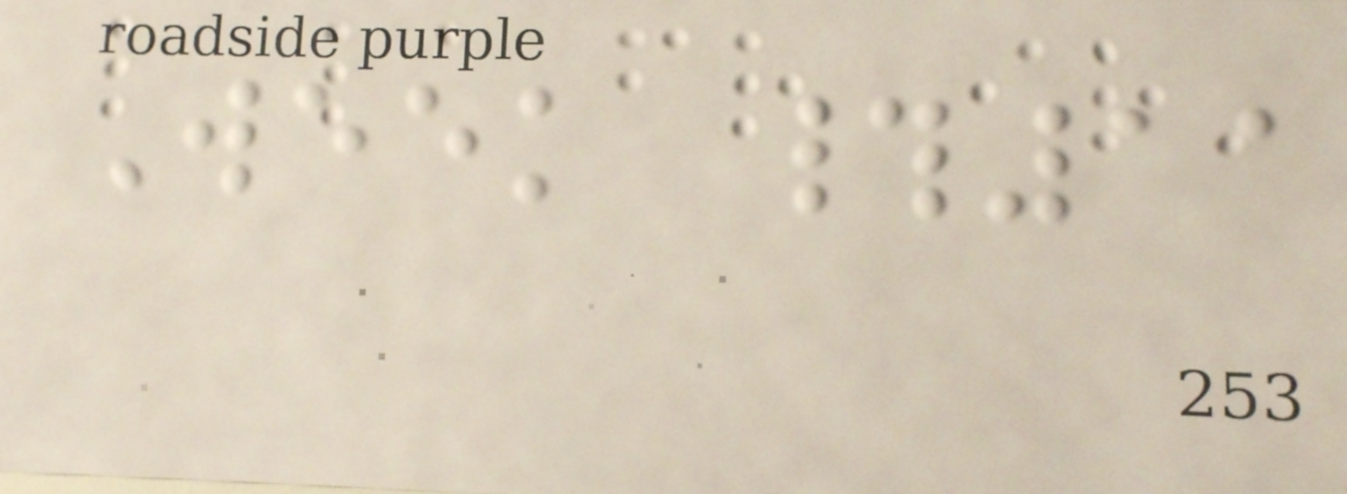Week #11
